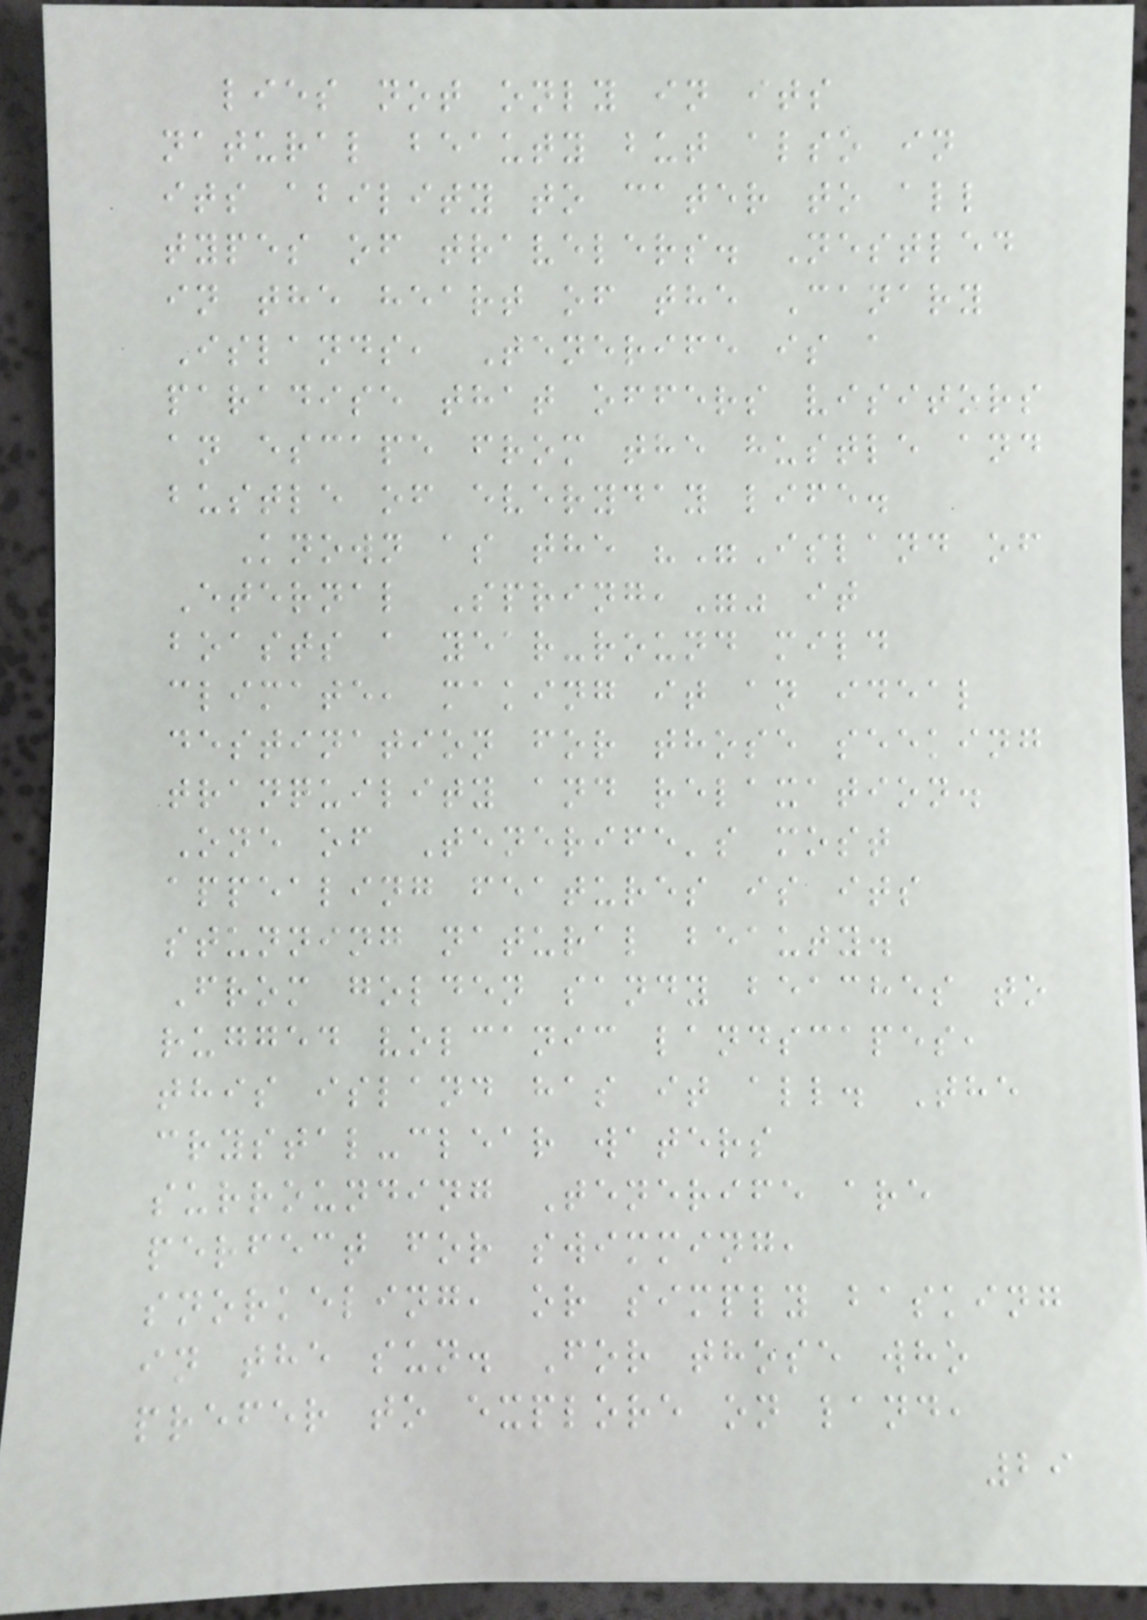lies not only in its
natural beauty but also in
its ability to cater to all
types of travelers. Nestled
in the heart of the Canary
Islands, Tenerife is a
paradise that offers visitors
an escape from the hustle and
bustle of everyday life.
Known as the ""Island of
Eternal Spring,"" it
boasts a year-round mild
climate, making it an ideal
destination for those seeking
tranquility and relaxation.
One of Tenerife's most
appealing features is its
stunning natural beauty.
From golden sandy beaches to
rugged volcanic landscapes,
this island has it all. The
crystal-clear waters
surrounding Tenerife are
perfect for swimming,
snorkeling, or simply basking
in the sun. For those who
prefer to explore on land,
29
